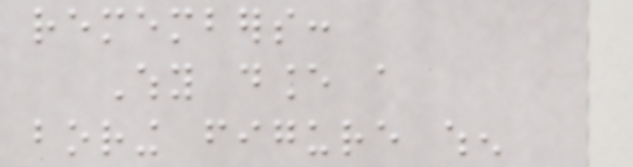remembers:
Why dance a
boring figure when
